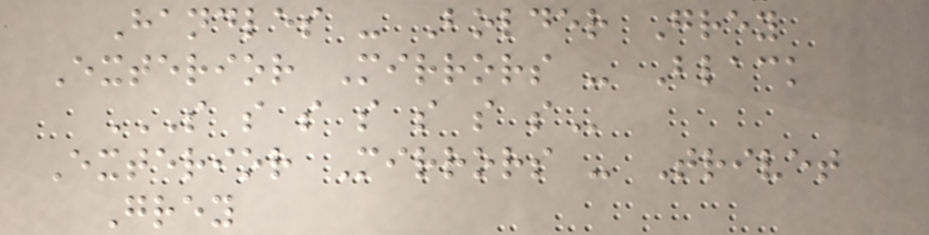Handles - Bolder Grey
Exterior Mirrors - Black
S S S S S S S
Exterior Mirrors - Trivet
Grey
